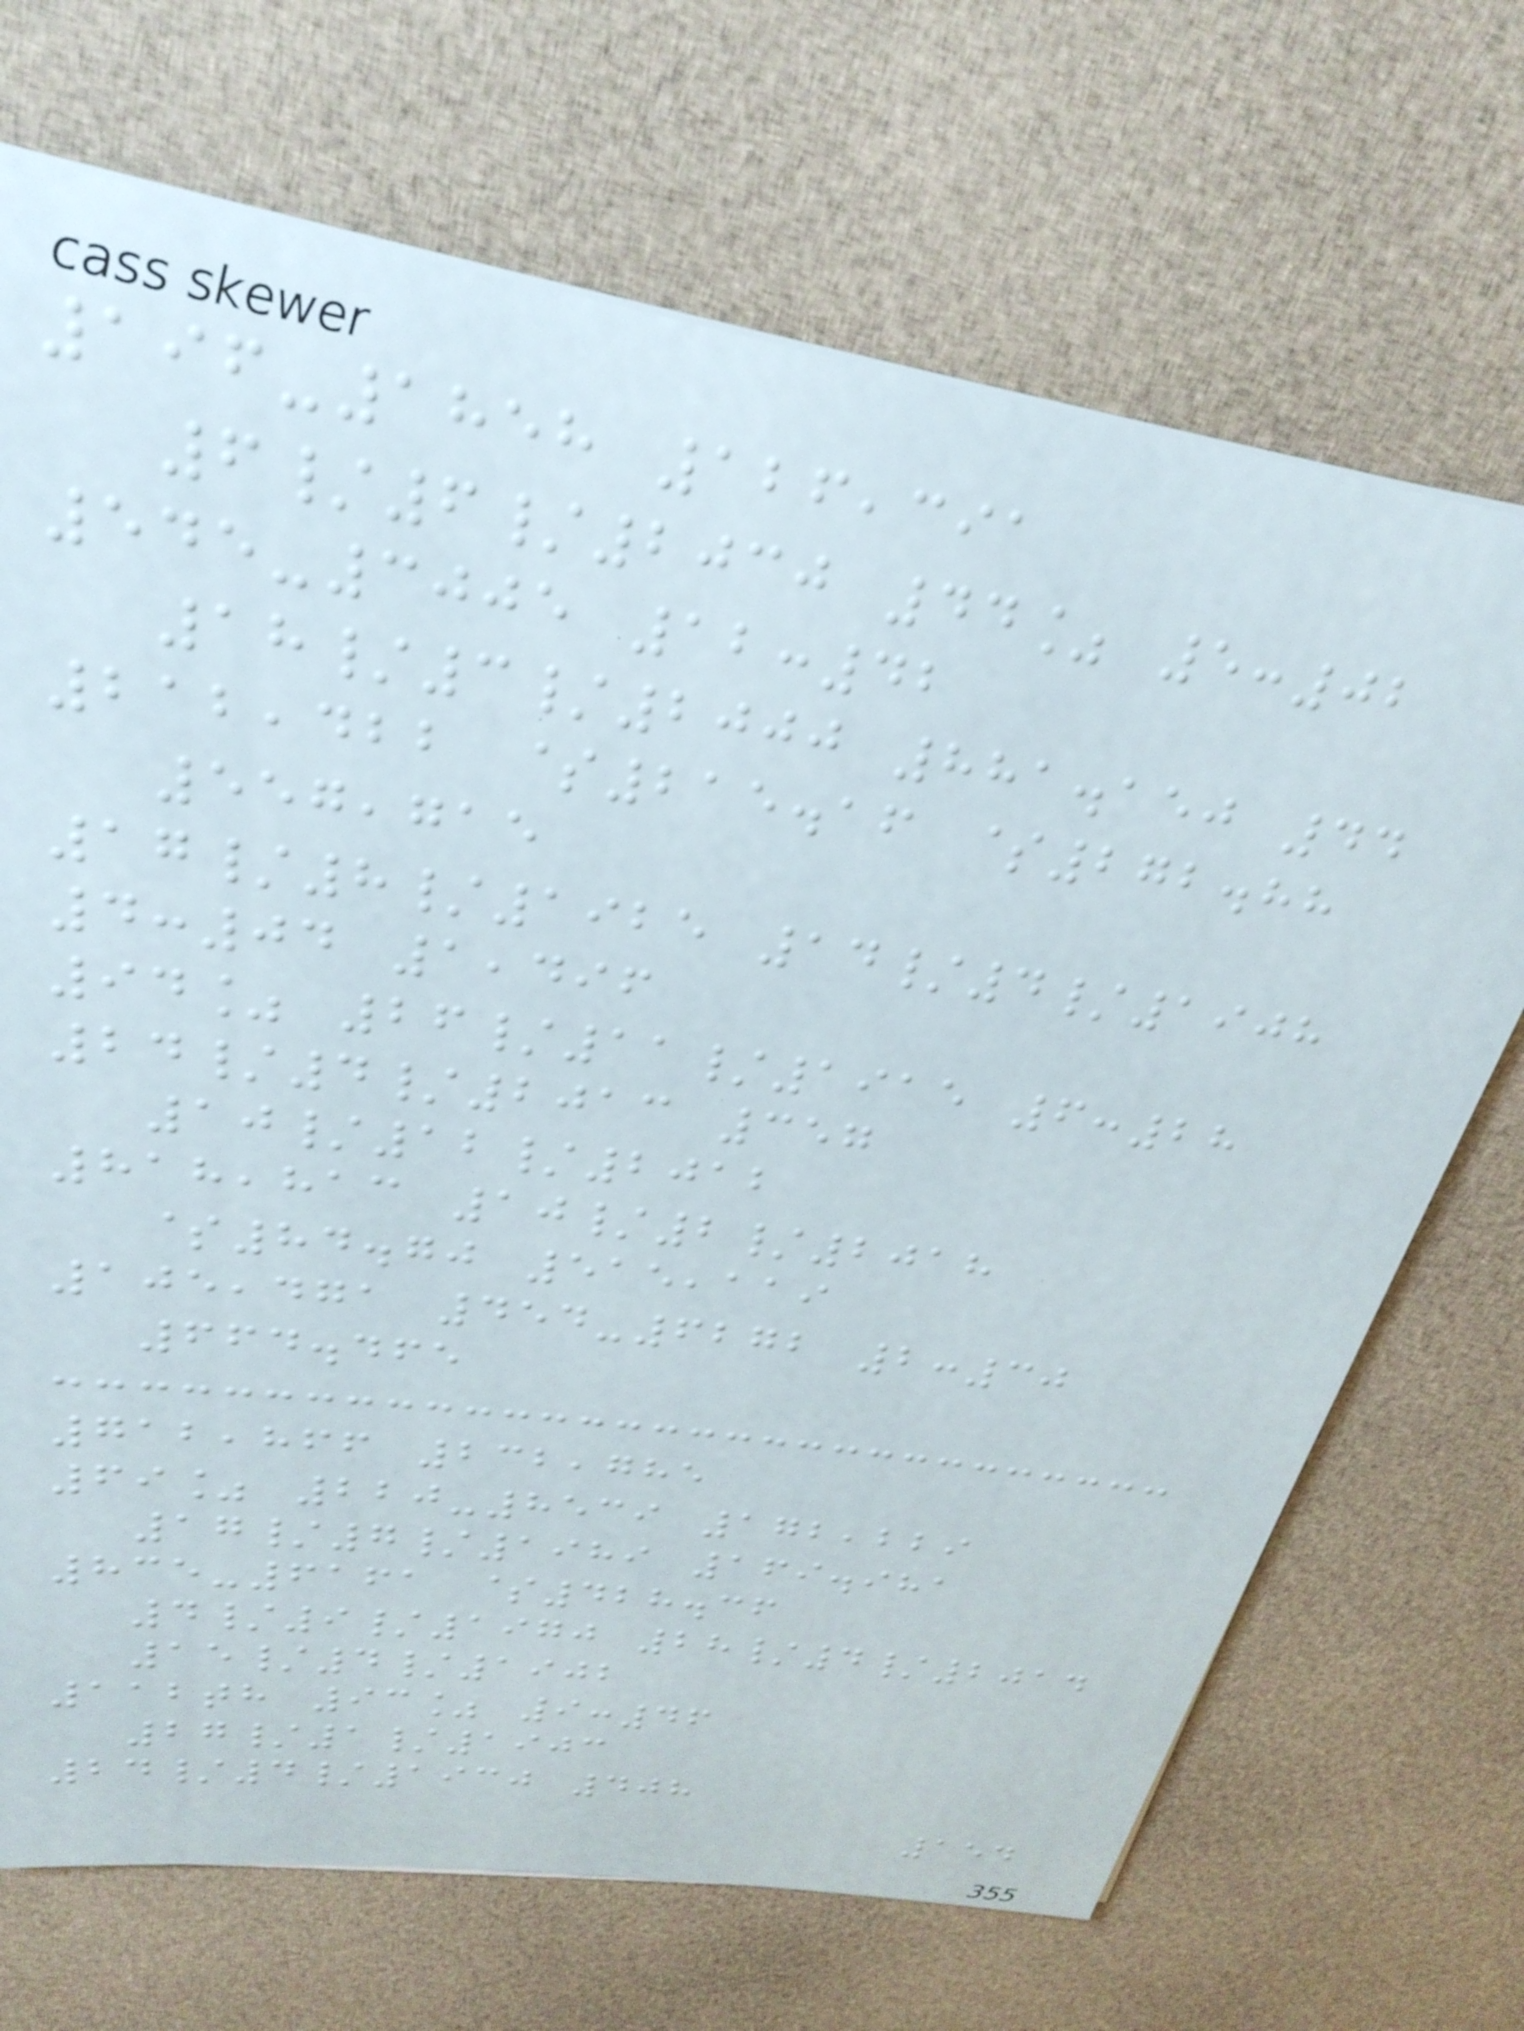196-1858 126,391
6/6/2030 44% 5:02
545-3005 12:42
18/3/2000 881.150 44
212,422 $215.16 $272.88
557,715
17/8/1925 14/4/1908
4:04 1,496
94% 26/11/1915 6:28
24/4/2013 357
10/12/2012
818,813 10/2/2018
$84.70 515,119
105,471 454-6272 2:30
664.465
712,866 232,785
69% 220-8539 172,229
17/7/1989 169.981
835-6161 $428.36
4/9/1970 28/4/2014
15/4/1902
112th 93% 9:46
27/1/1903
24/4/1930 408
154
